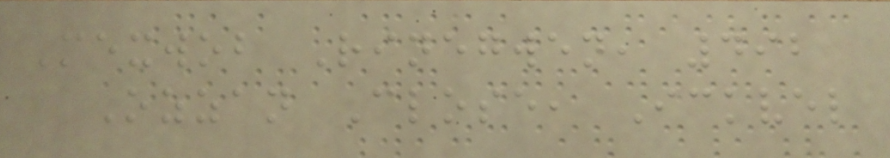Mexwob Rinegwen, 492
Ozzan Close, Ickvel
